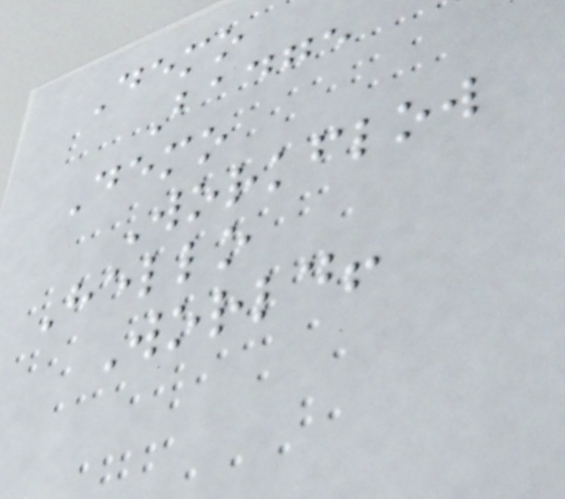Demo
Badge
Demo
Workflow
Hello
World!
